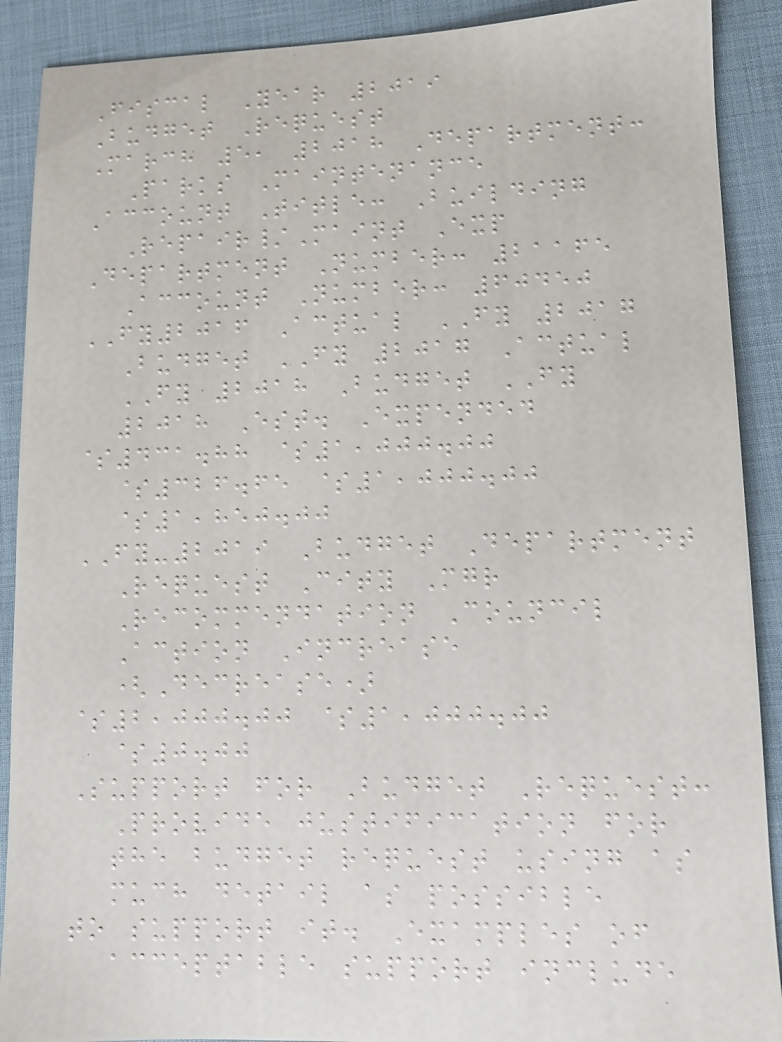Fiscal Year 2019
Budget Request
March 5, 2018 Department:
Parks Maintenance
Account Title: Building
Repair/Maint Exp
Department Number: 21165
Account Number: 60450
FY2016 Actual FY 2017
Budget FY 2017 Actual
FY 2018 Budget FY
2018 Est. Expended
$431.88 $1,000.00
$326.65 $1,000.00
$1,850.00
FY-2019 Budget Department
Request City Mgr
Recommendation Council
Action Increase
(Decrease)
$2,000.00 $1,000.00
$0.00
Support for Budget Request:
Provide justification for
the budget request using as
much detail as possible
to support it. Examples of
acceptable support include
